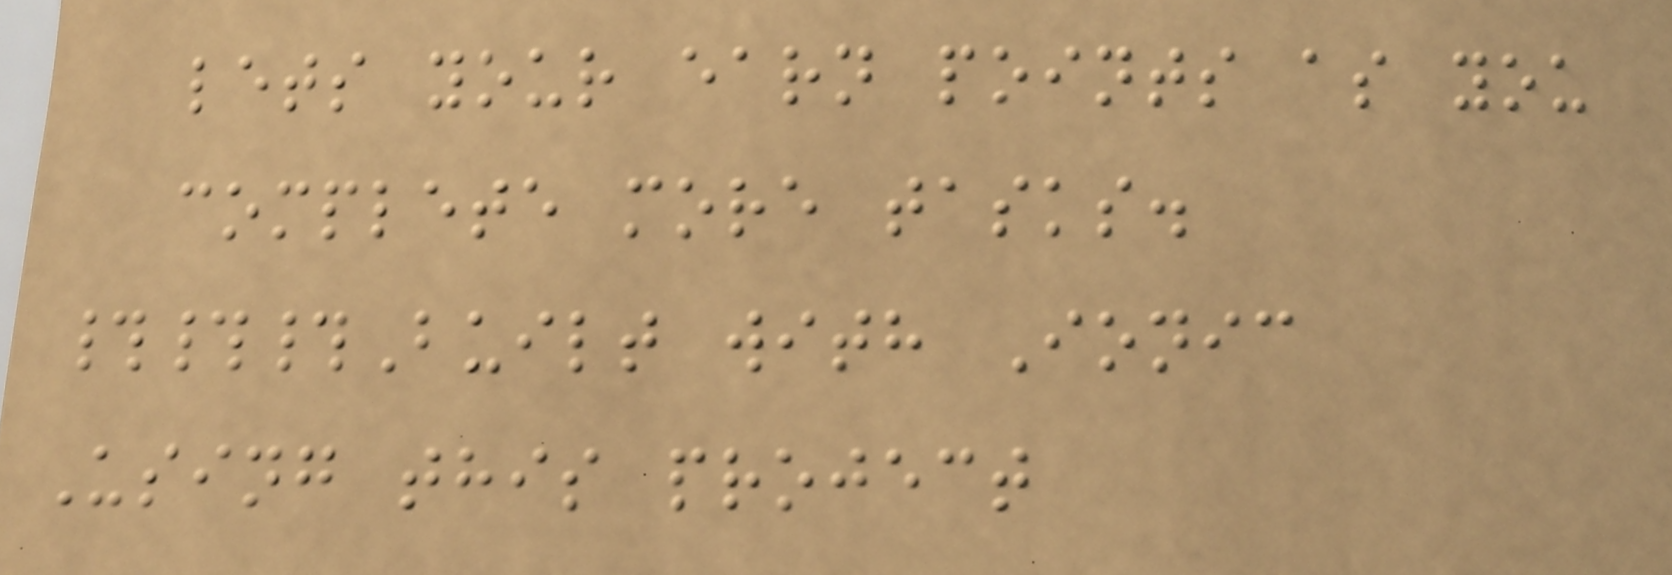lets your earn points as you
complete more tasks.
###Built with Ionic
Using this project
